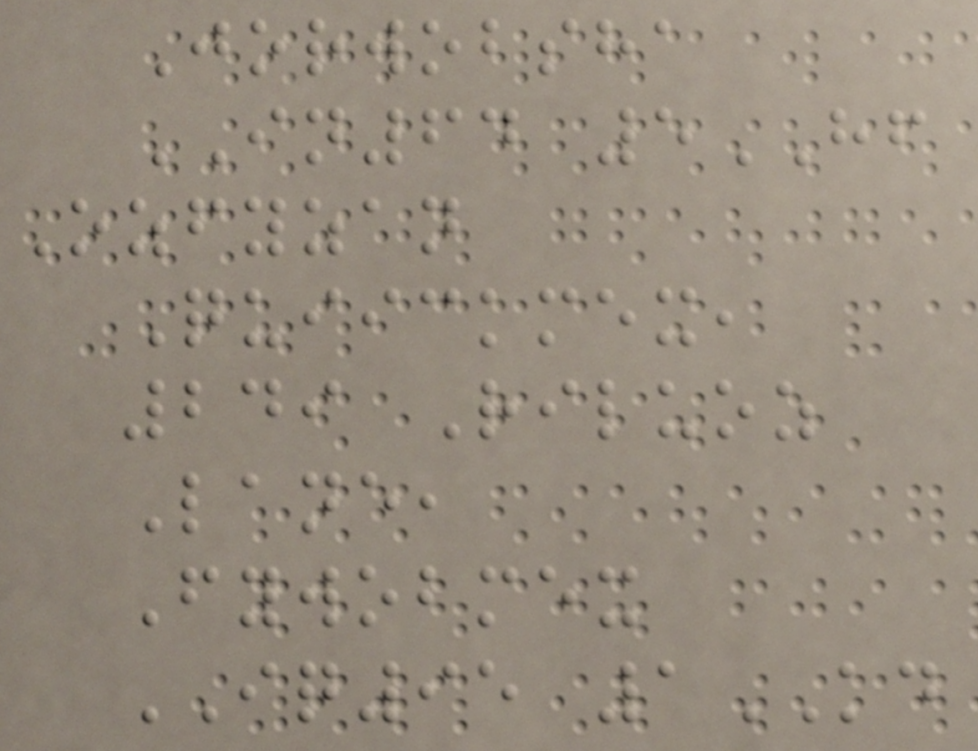Jorwobsha
IN64 5HF
Ozfyzan
Quiickmex,
249 Riluoz
Lane,
Fywobmex
IQ95 1KD
